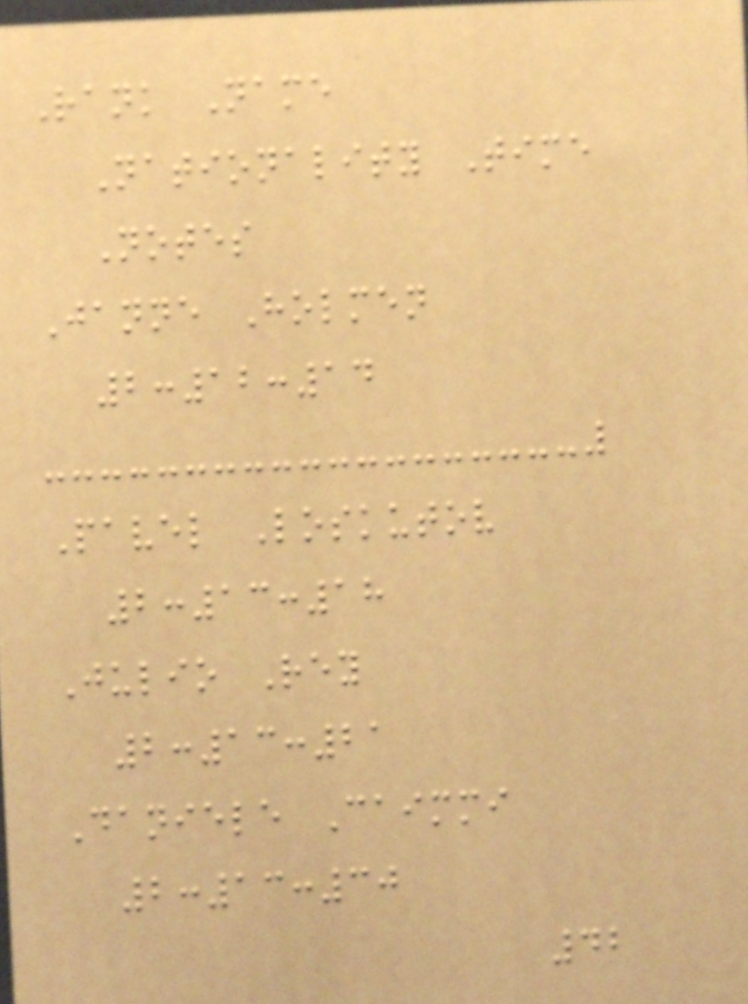Rank Name
Nationality Time
Notes
Janne Holmen
2:12:14
Pavel Loskutov
2:13:18
Julio Rey
2:13:21
Daniele Caimmi
2:13:30
42
